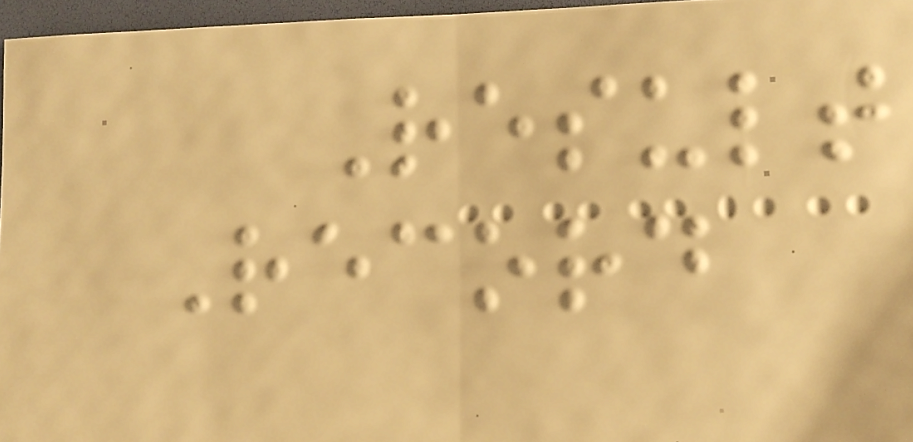Result
Record
